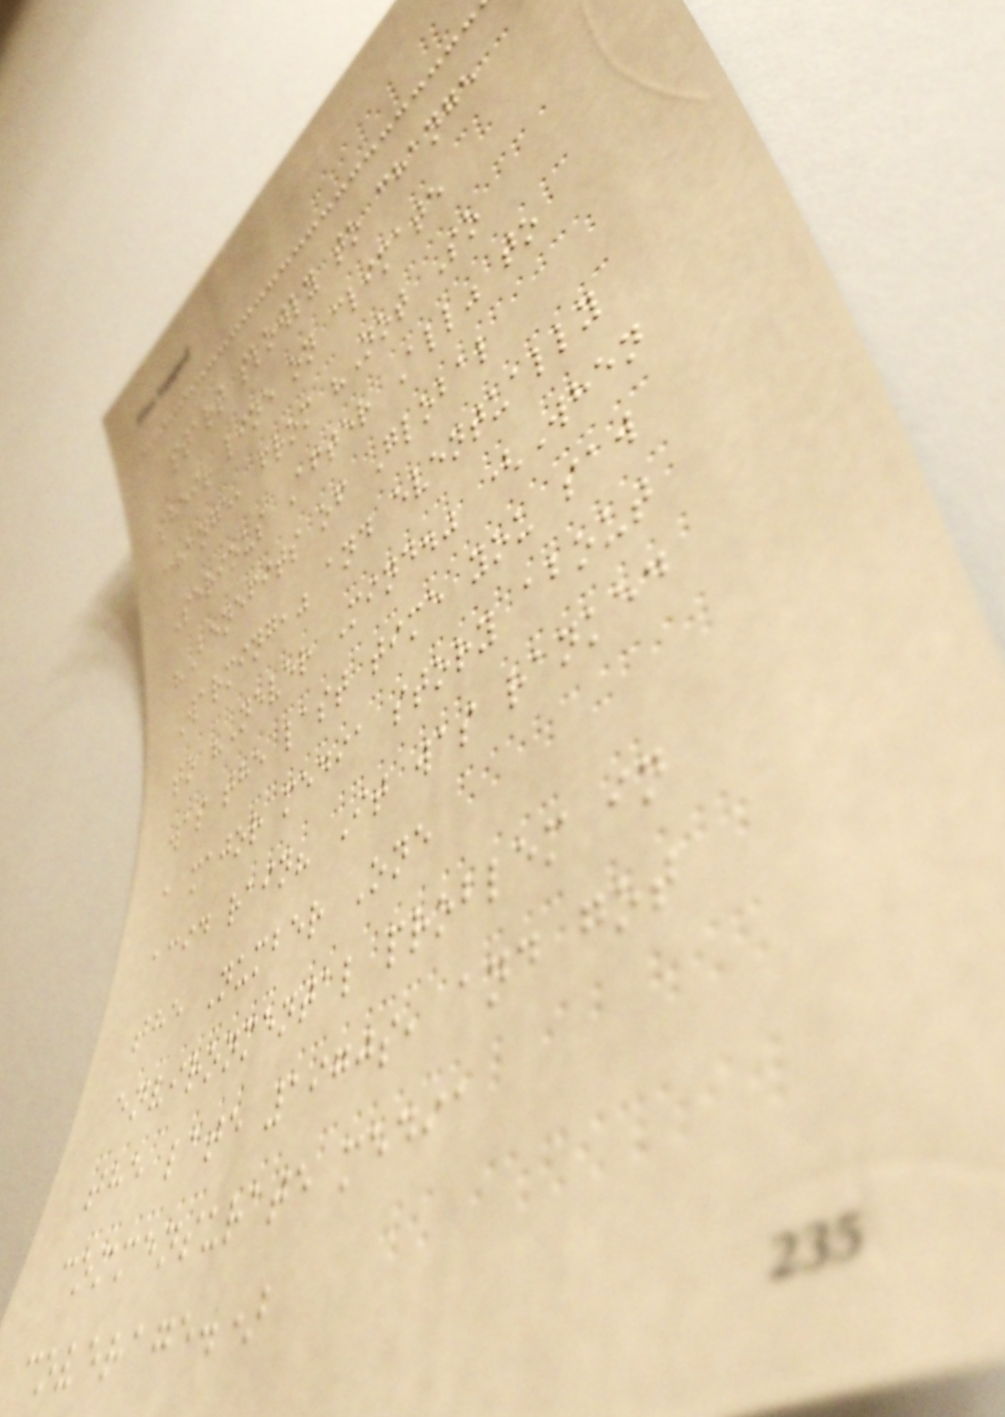start slowly to change
their line on climate
change, from "Not So
Serious After All" to
"Benefits of Global
Warming," and eventually
to "Never Mind." (When
was the last time you saw
a major media story about
acid rain? It was ranked
the Number One
environmental problem in
the late 1970s, and got
commensurate media
coverage.)
